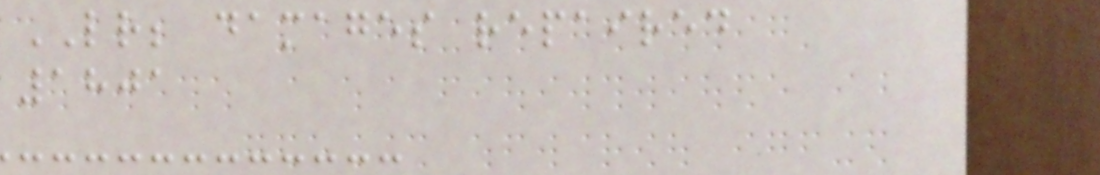LR; damages repaired
1801
